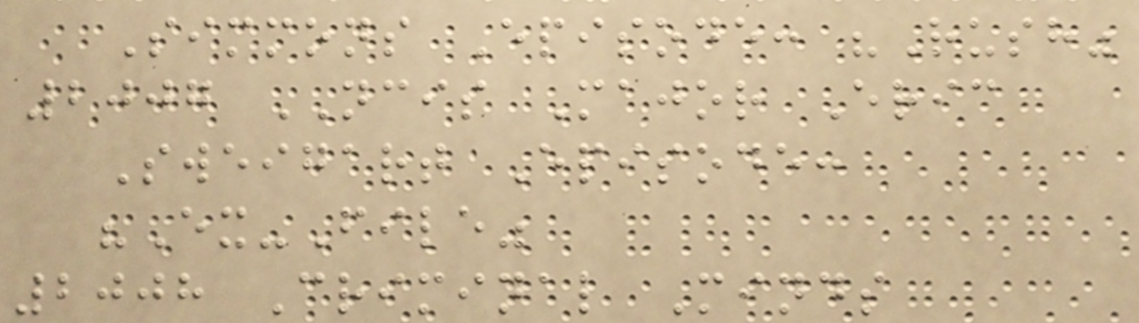Simmons Episode: "Rush"
2007 NCIS Major Eric
Sweigart Episode:
"Ex-File"
2008 Criminal Minds
